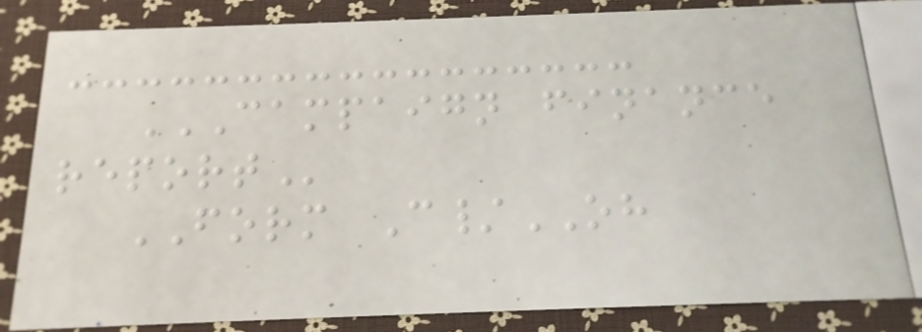CAMPAIGN FINANCE
REPORT
FORM C/OH
